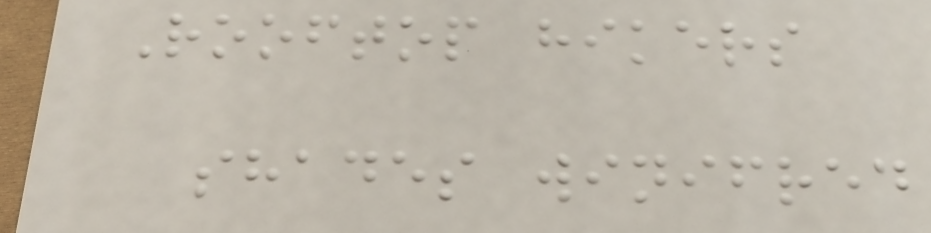Rooftop hikers
shades winifred
